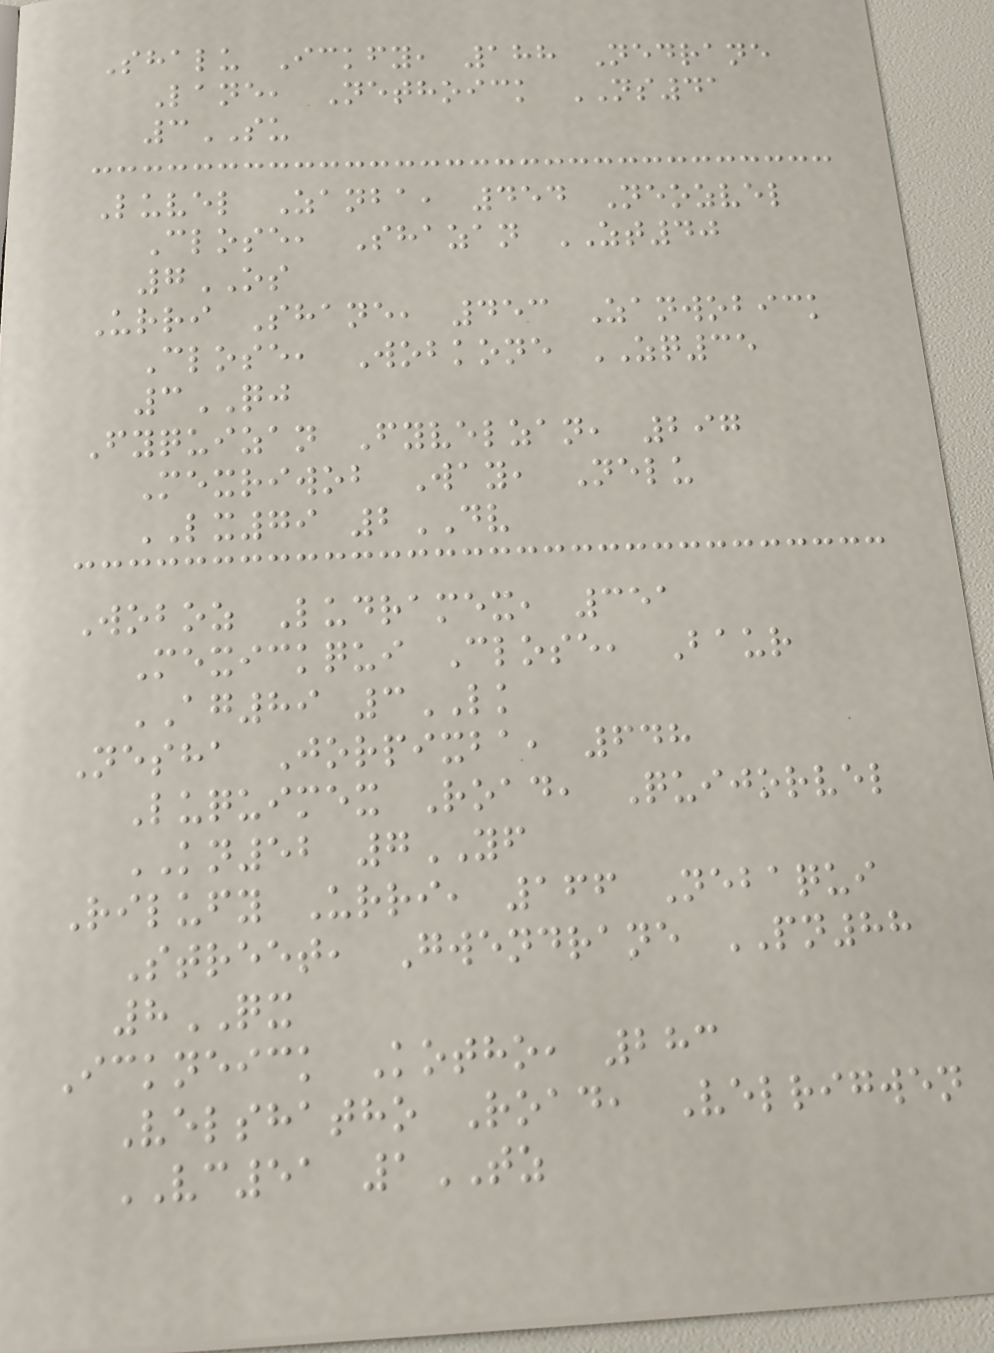Shalu Ickfy, 188 Nedrane
Lane, Nethoick NS41
3SU
Luvel Zanba, 454 Neozvel
Close, Shazan ZT40
7OS
Urri Shane, 453 Zanwobick
Close, Wobkone ZQ35
3QJ
Fyquizan Fyvelzan, 297
Mexriwob Way, Nelu
LX79 2DV
Woboz Ludramex, 351
Mexickqui Close, Baur
AG89 3LK
Nesha Jorpixba, 648
Luquimex Road, Quijorvel
KN52 7YF
Rilufy Urri, 166 Nebaqui
Street, Gwendrane PN88
8QX
Ickneick Kotho, 283
Velshatho Road, Velrigwen
VC51 1TZ
